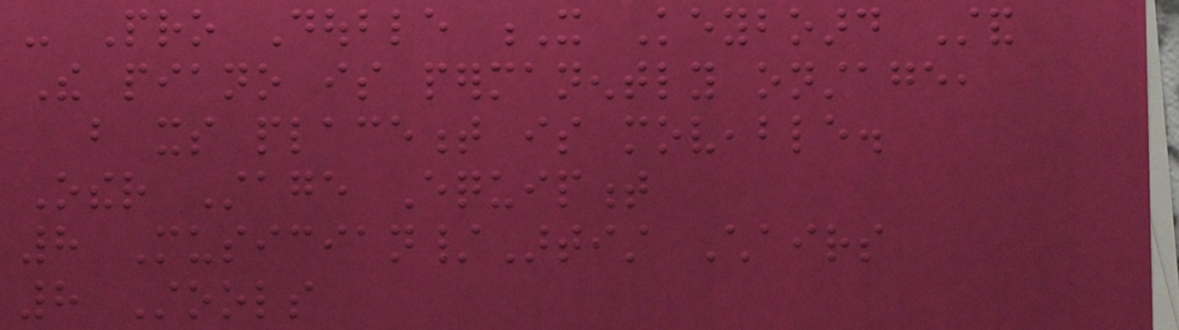- Pro Double X Keyboard Stand
The piano is permanently onstage,
but its placement is moveable.
Other Stage Equipment
8 Musician/Artist Chairs
8 Stools
